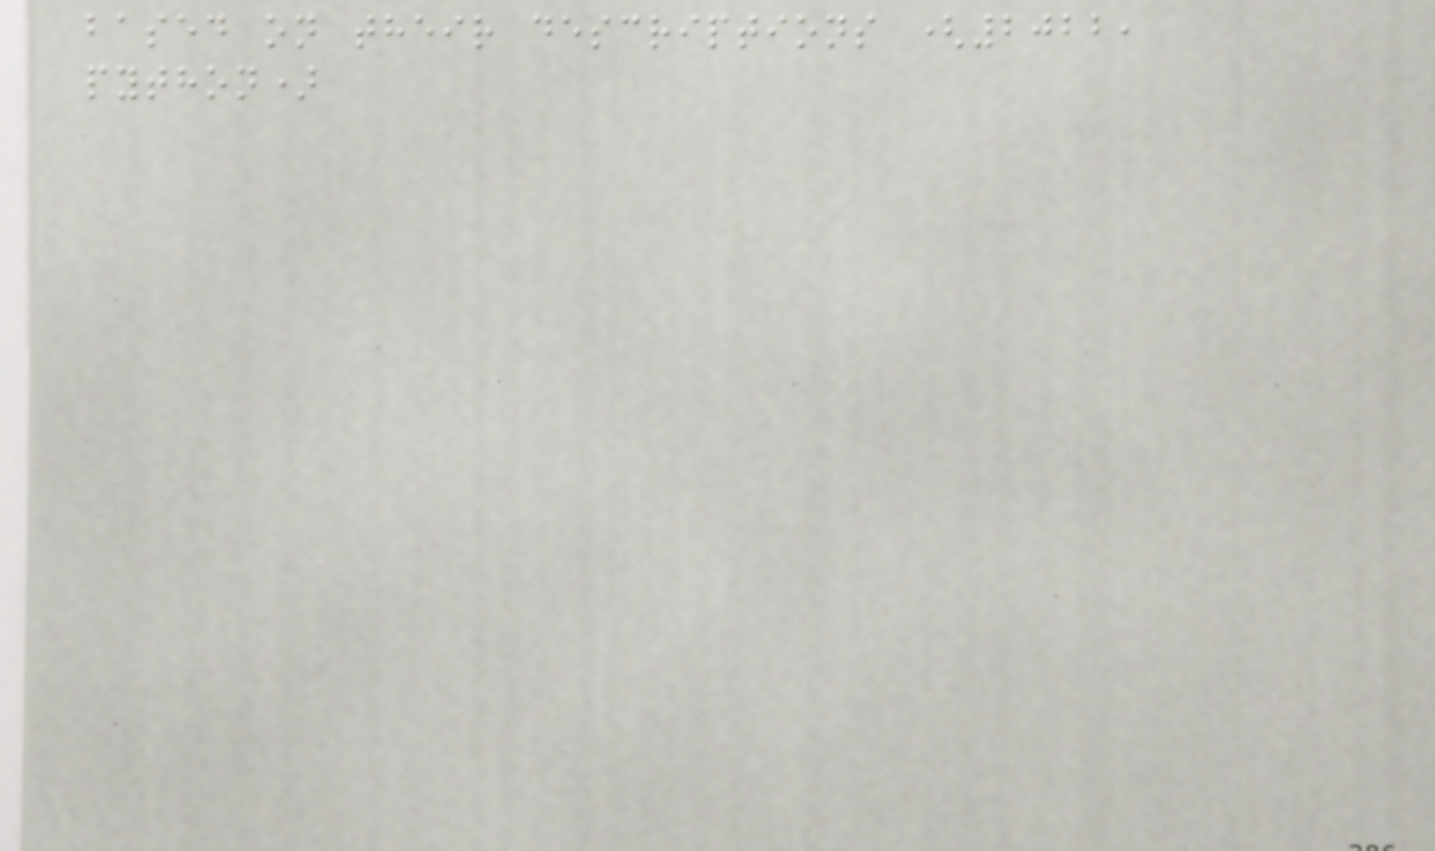based on their descriptions (2022,
python)
